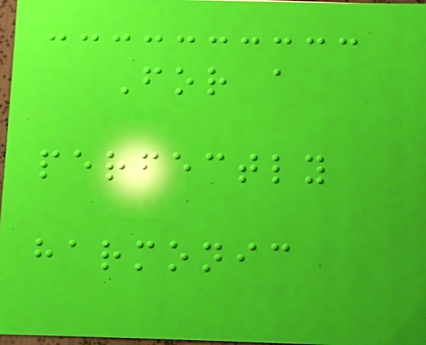For a
perfectly
harmonic
